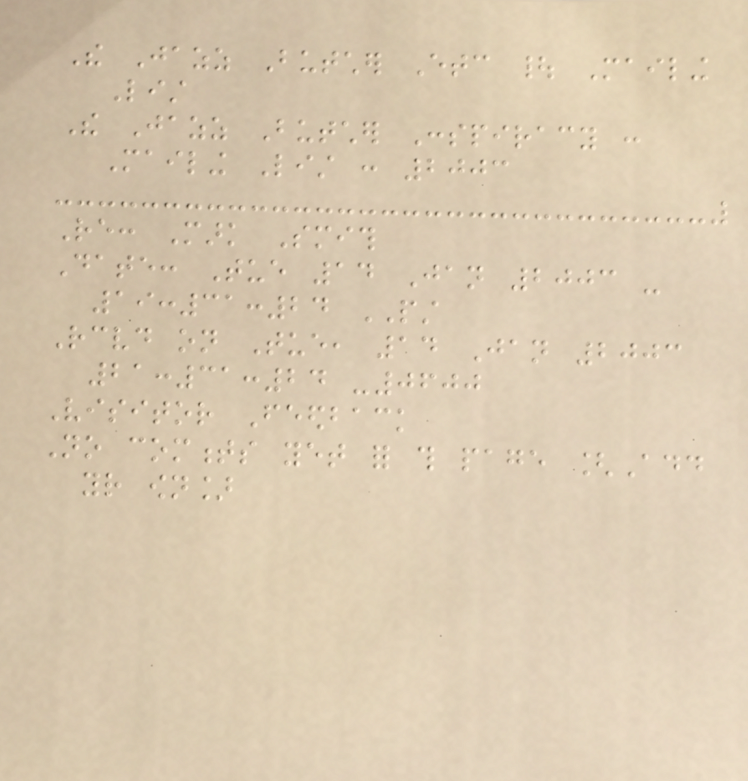The Jazz Butcher Etc | Mailing
List
The Jazz Butcher Conspiracy :
Mailing List : 2003
Re: Mark Smith
Date: Tue 14 Jan 2003 -
19:31:24 PST
Received on Tue, 14 Jan 2003
21:31:24 -0600
Visitor Feedback
No comments yet for this page [Add
your own]
